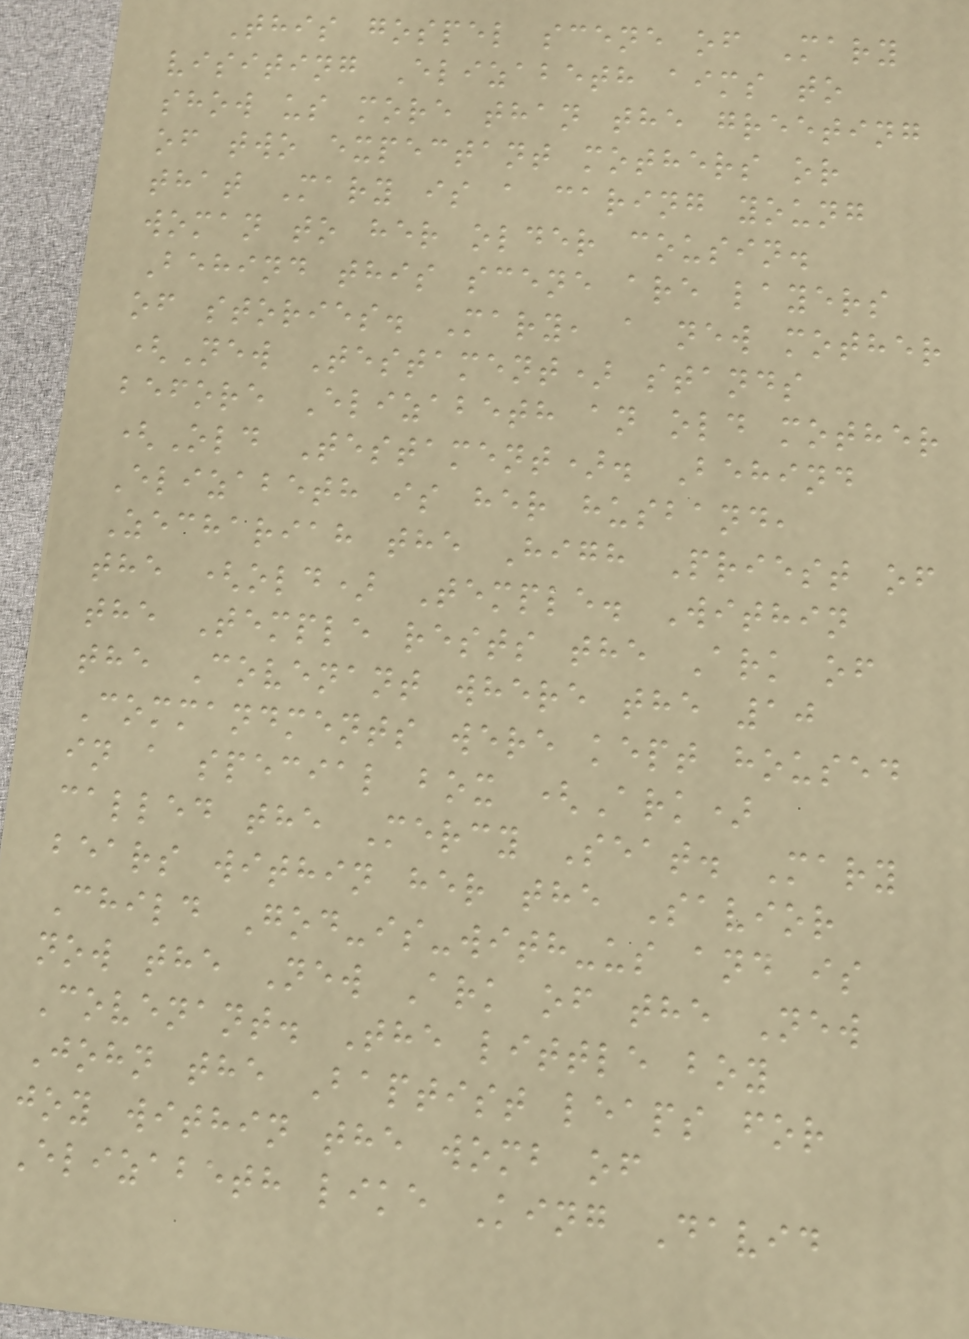This gospel scene of Mary
visiting Elizabeth aims to
show us more than the greeting
of two expectant mothers or
that Mary is a caring young
woman to her older cousin.
Behind this scene are layers
of stories. Mary, a new mother
(New Testament) stands
before Elizabeth an old mother
(Old Testament). Behind
Elizabeth is her husband,
Zechariah the High Priest of
the (old) Temple. Within
the Temple rests the Ark of
the Covenant where the 10
Commandments were kept housed
in a special box (Ark)
called the Mercy Seat. Mary
bears within her the Savior
Child God-is-with-us and is
now the New Ark of the New
Covenant. The little boy
John the Baptist leaps for
joy within the womb of
Elizabeth like King David
